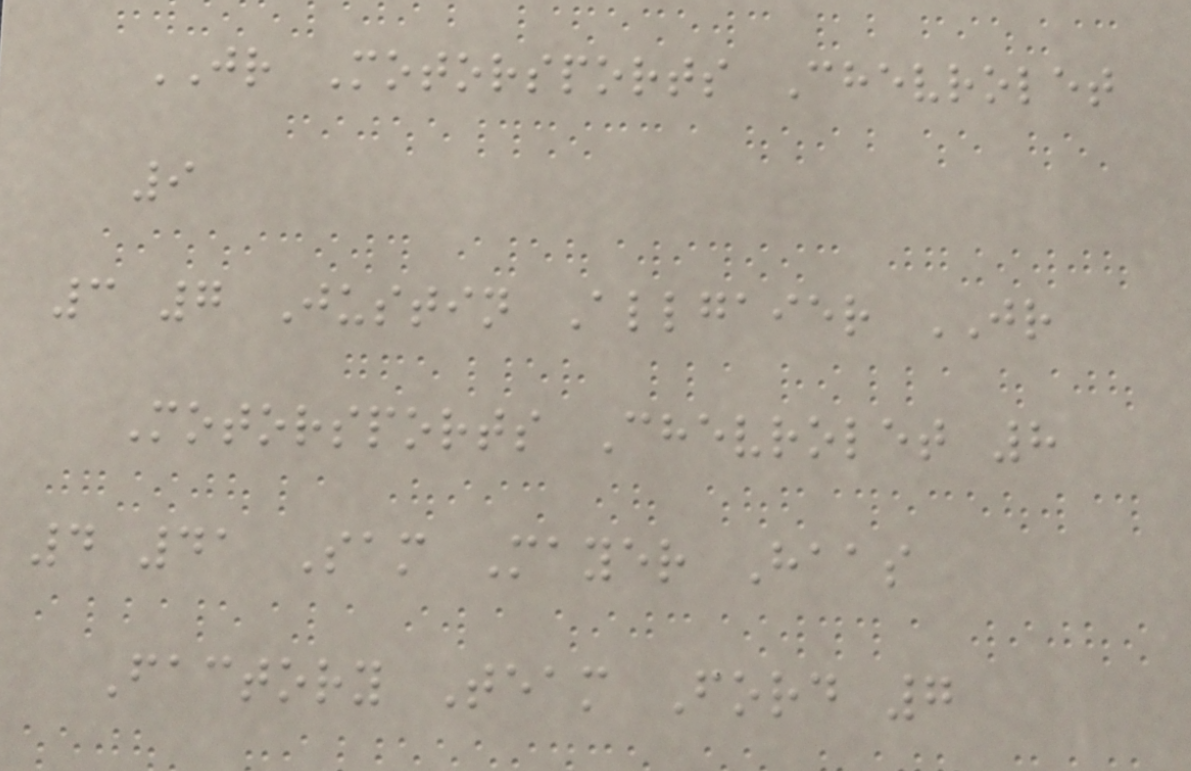JR Motorsports Chevrolet
9
3 7 Justin Allgaier JR
Motorsports Chevrolet 8
4 41 Sam Mayer Haas
Factory Team Ford 7
